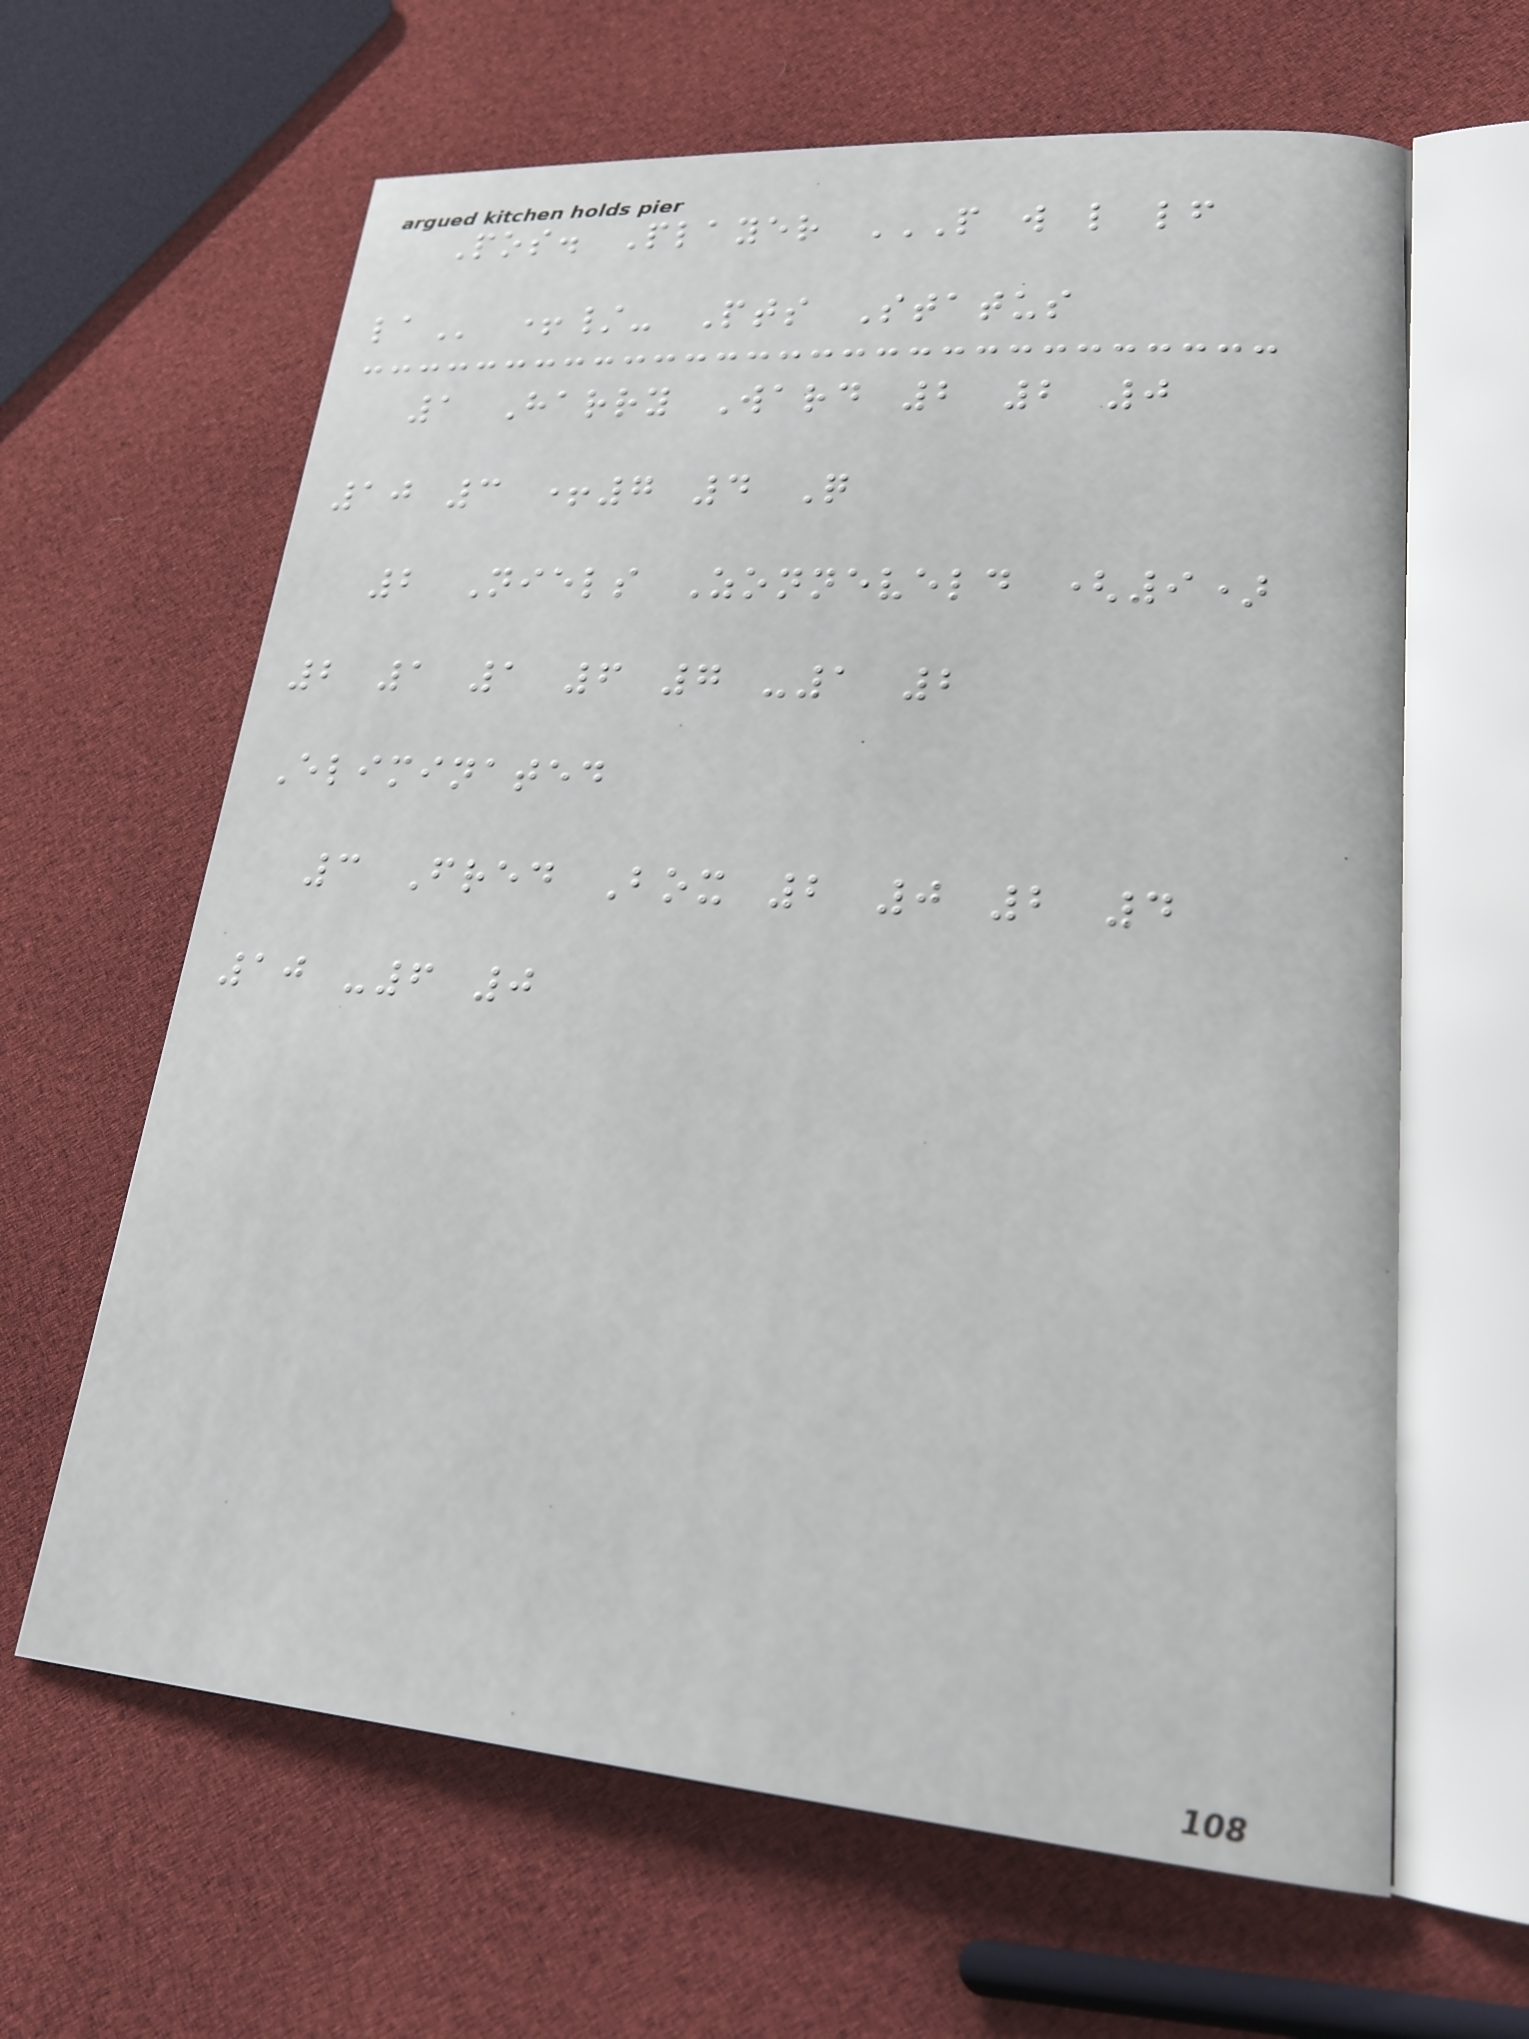Pos. Player P W L LF
LA +/- Pts Status
1 Harry Ward 2 2 0
10 3 +7 4 Q
2 Niels Zonneveld (9)
2 1 1 6 7 -1 2
Eliminated
3 Fred Box 2 0 2 4
10 -6 0
